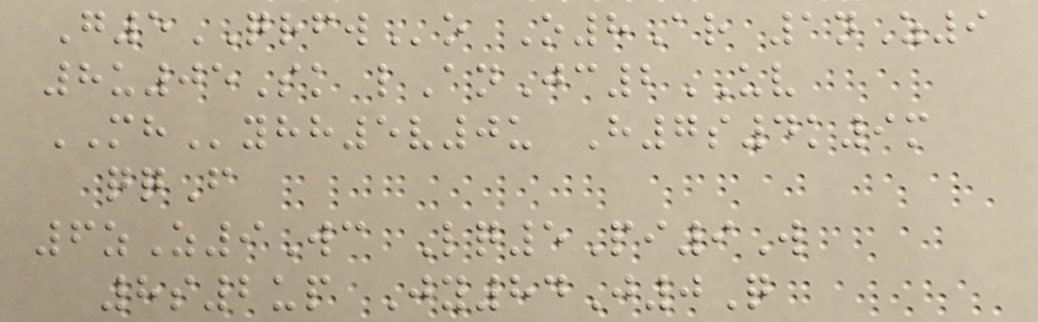G5QRFWo O8Ar 1nZ9
8u05Sk lAnJc2UV
MHyhh5v0u H7s4k9m
qqF
6zZ9Wc Lq5Pi9W
8s2up Jy84J0Q
